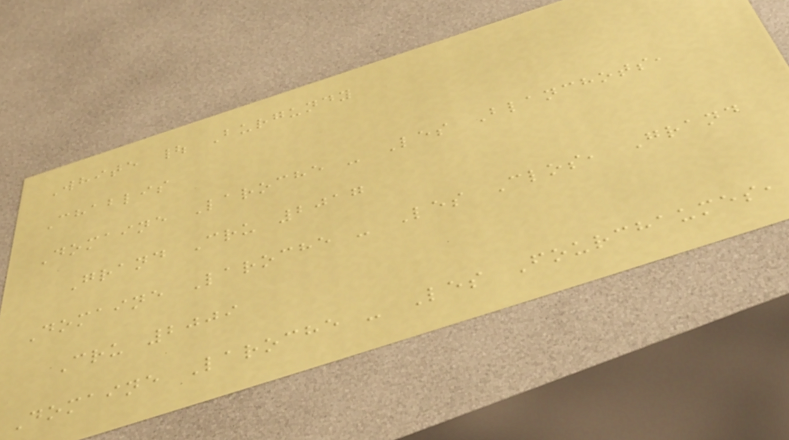White | Burgundy
Chablis
Domaine Laroche - Les Blanchots,
Grand Cru 2017
Domaine Laroche - Les Clos, Grand
Cru 2009
Domaine Laroche - Les Fourchaumes,
